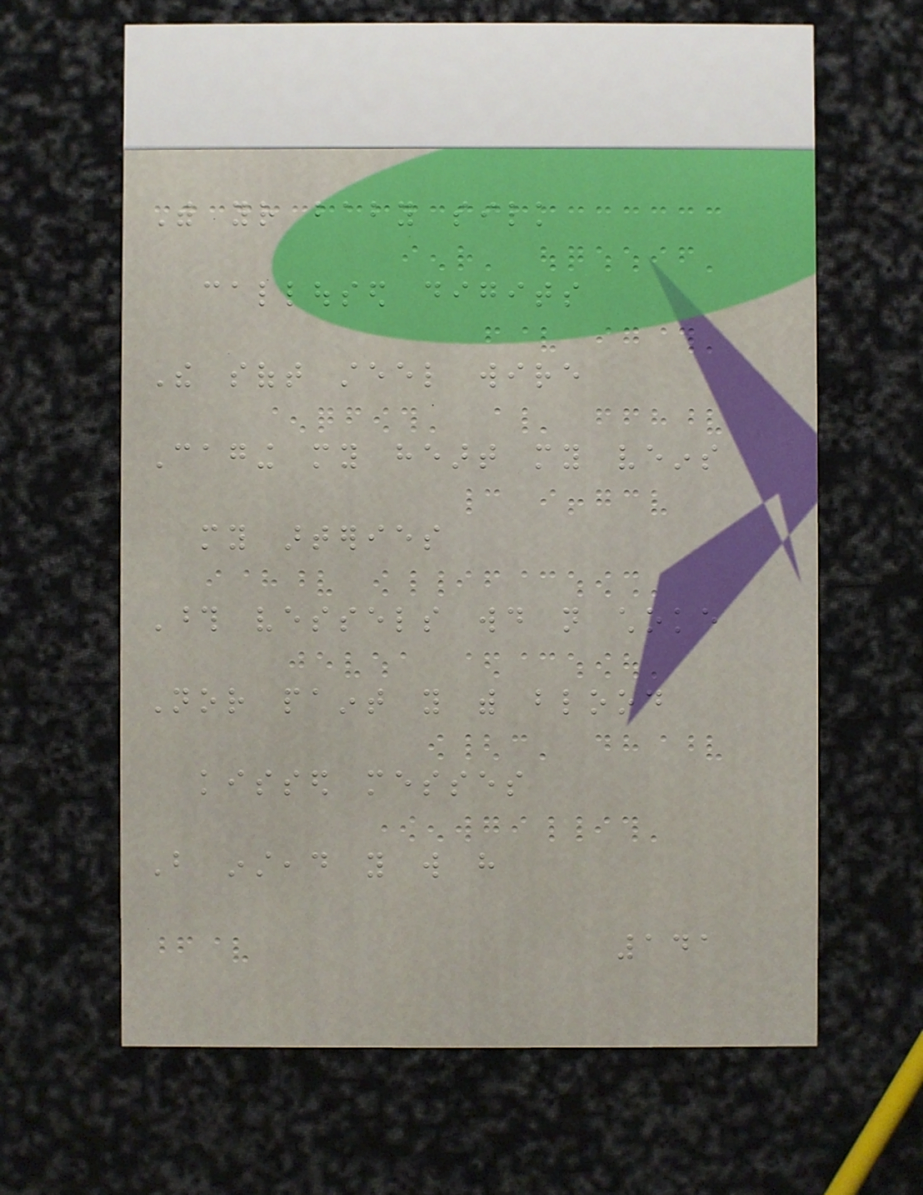With your baby silk
calloused digits
The soft steel wire
Caging my heart my veins
my arteries
Those vessels would not choke
Nor paint you with blood
kissed messes
But instead you will have
141
